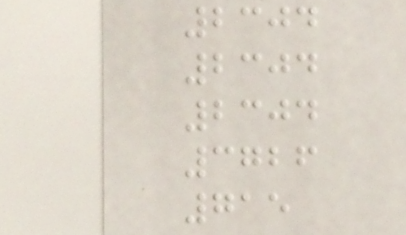2304
2304
2304
3726
715
